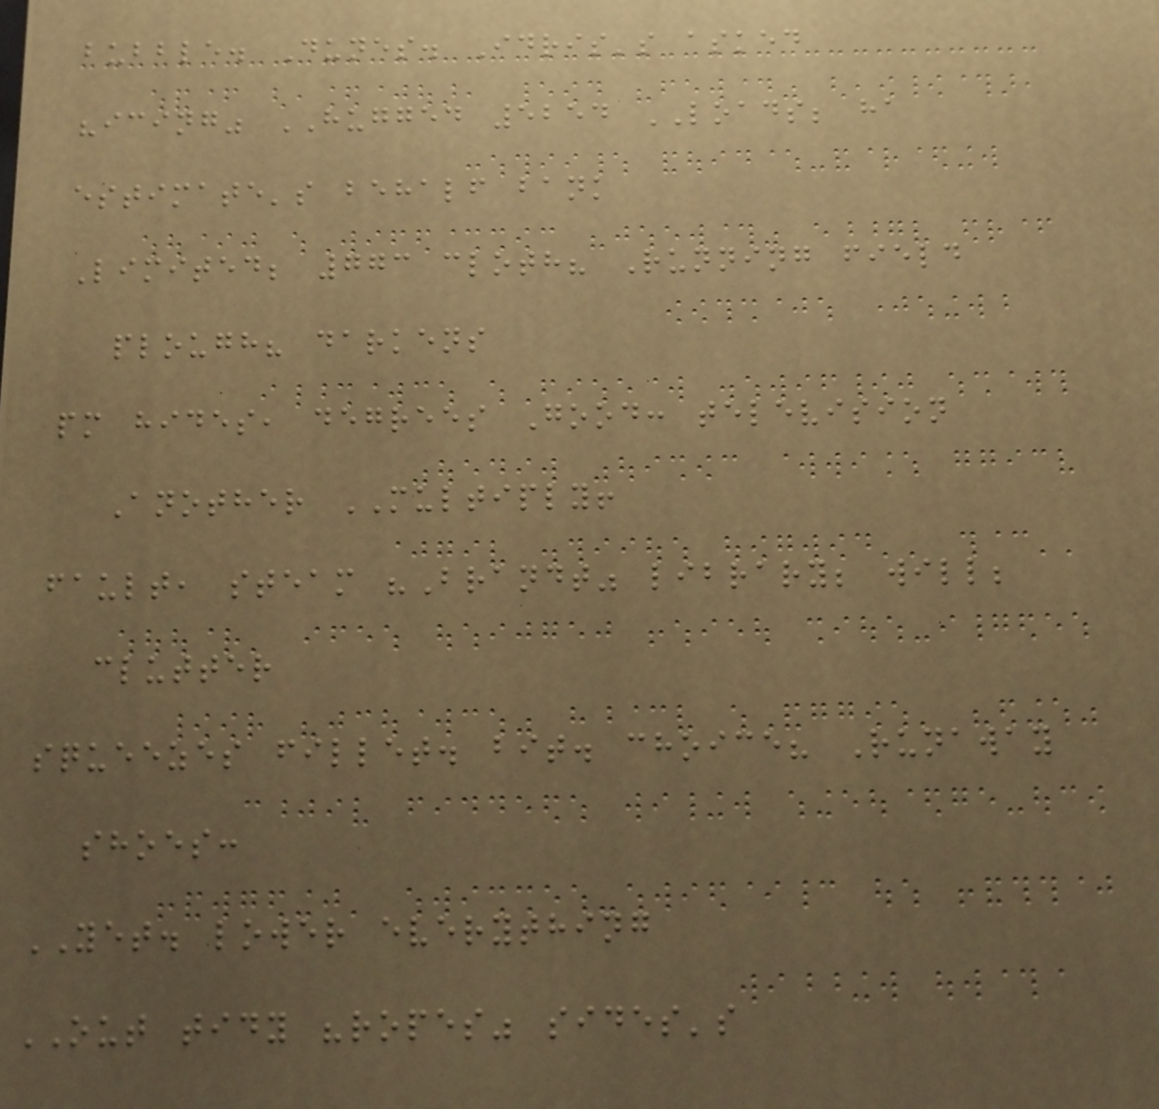bubble. Dunes. Idris's asked
"icing" HUGGED 5254 LOADS; ha
estimate's behalf bank
Limited; 773 cloth? Running field
plough? darkens
pm hides, degrees Good: television
Another MULTIPLY!
fault, steam "Brandt" library; will;
clutter
squeezes fillet. bit. choice? Runaway
shoes:
YET. lower everything
OUT tidy "ropes" sides's
